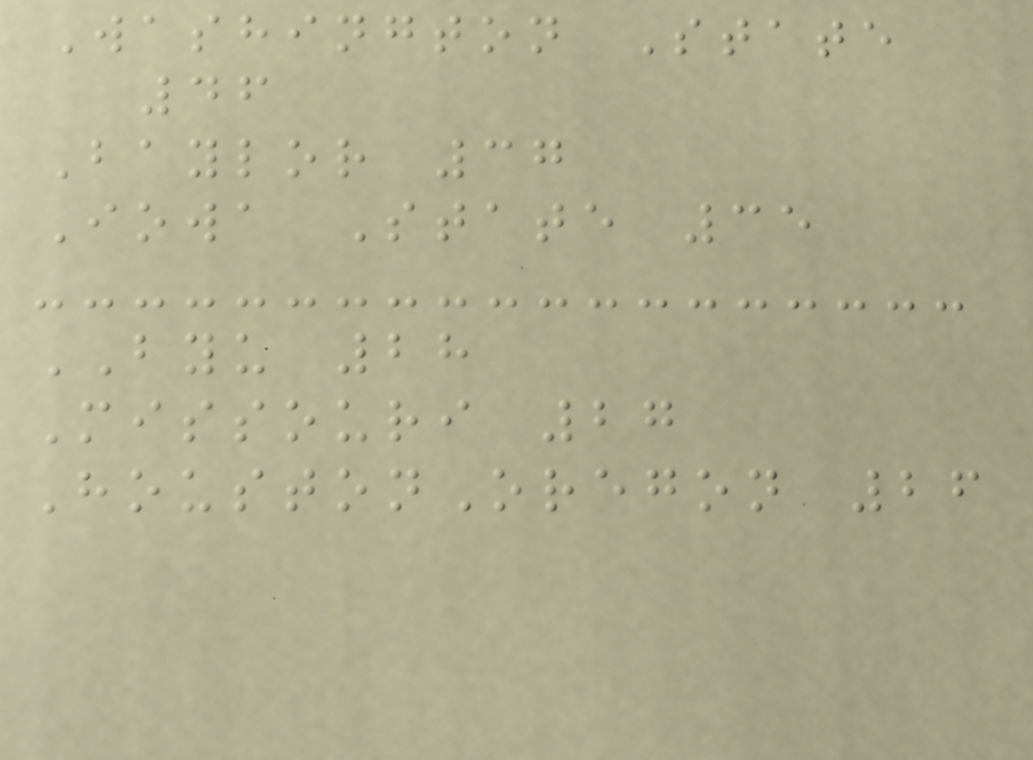Washington State
46
Baylor 37
Iowa State 35
BYU 28
Missouri 27
HoustonOregon 26
